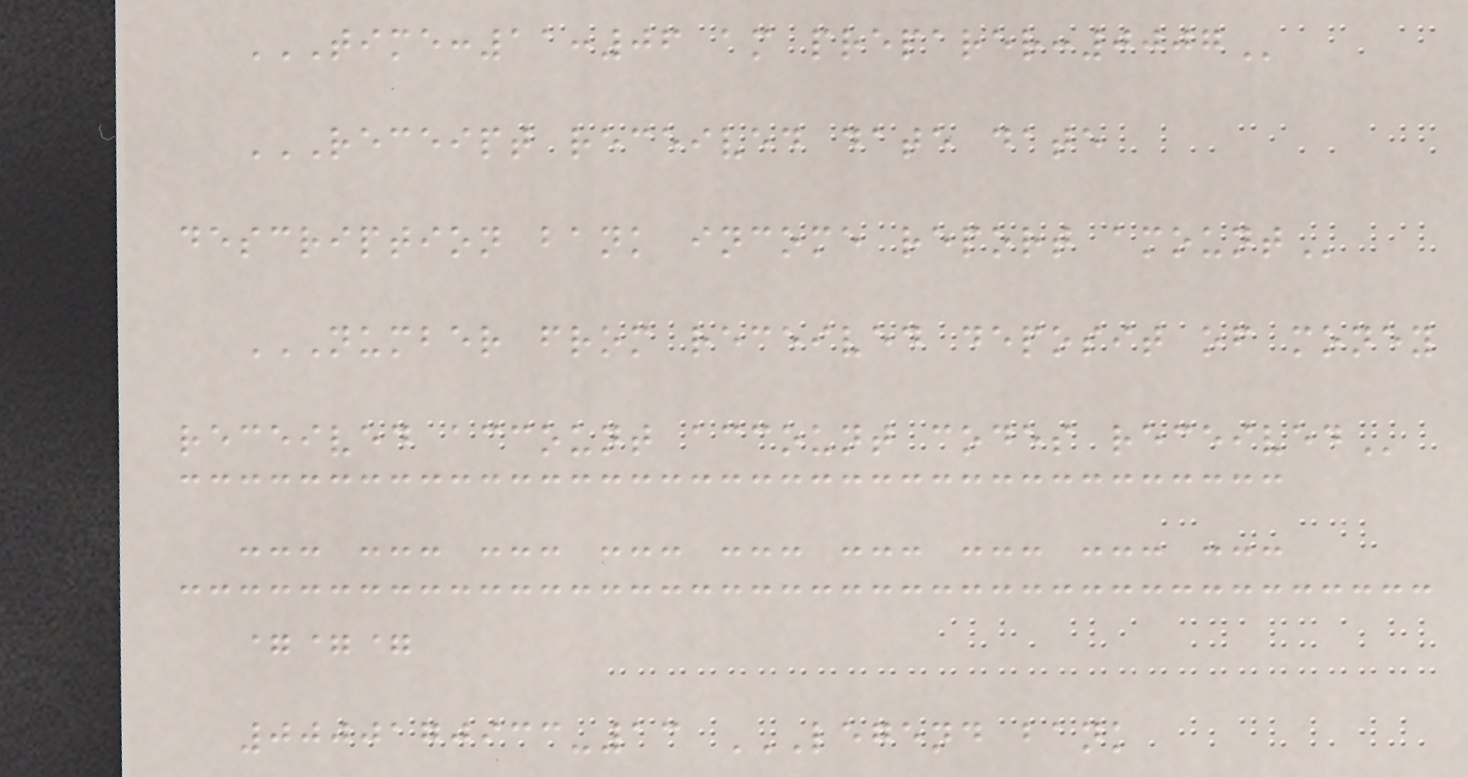TIME:11:06 AM PREPARER:0007
RECEIPT RECEIVED DATE DATE
DESCRIPTION BANK INCOME REPORT AMOUNT
NUMBER FROM RECEIVED DEPOSIT OF MONEY
RECEIVED ACCOUNT ACCOUNT CODES RECEIVED
--- --- --- --- --- --- --- --- ---
===
0000170933-13 LEGEND BANK
